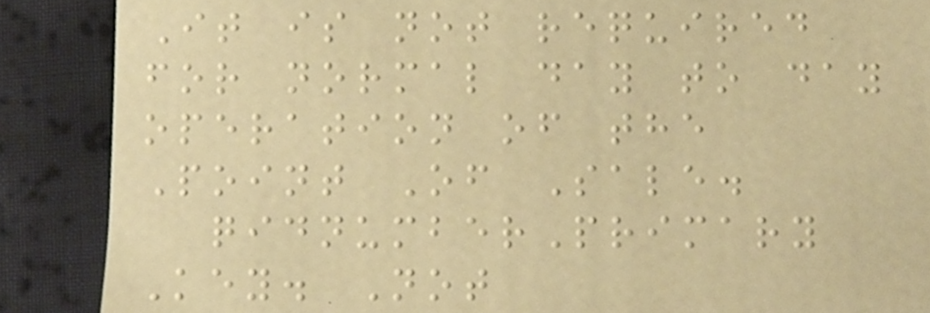It is not required
for normal day to day
operation of the
Point Of Sale.
qidnumberPrimary
Key. Not
